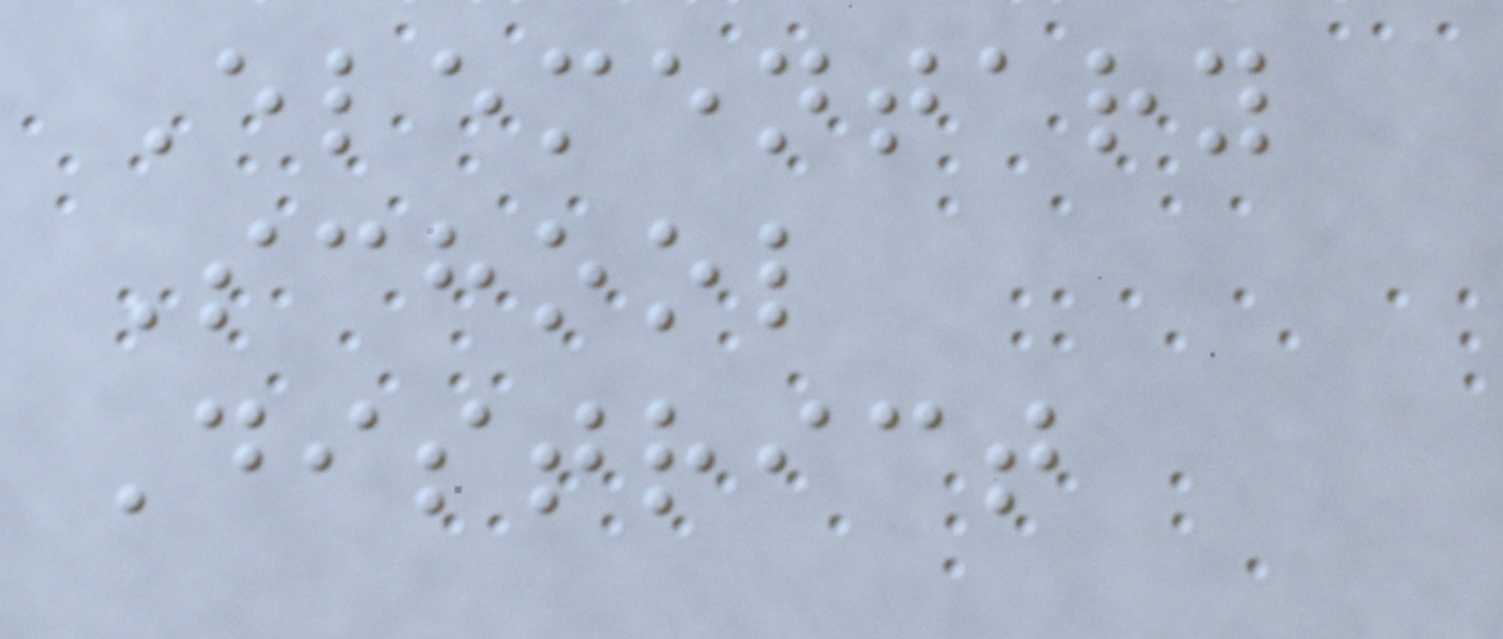Elementary
School
District
